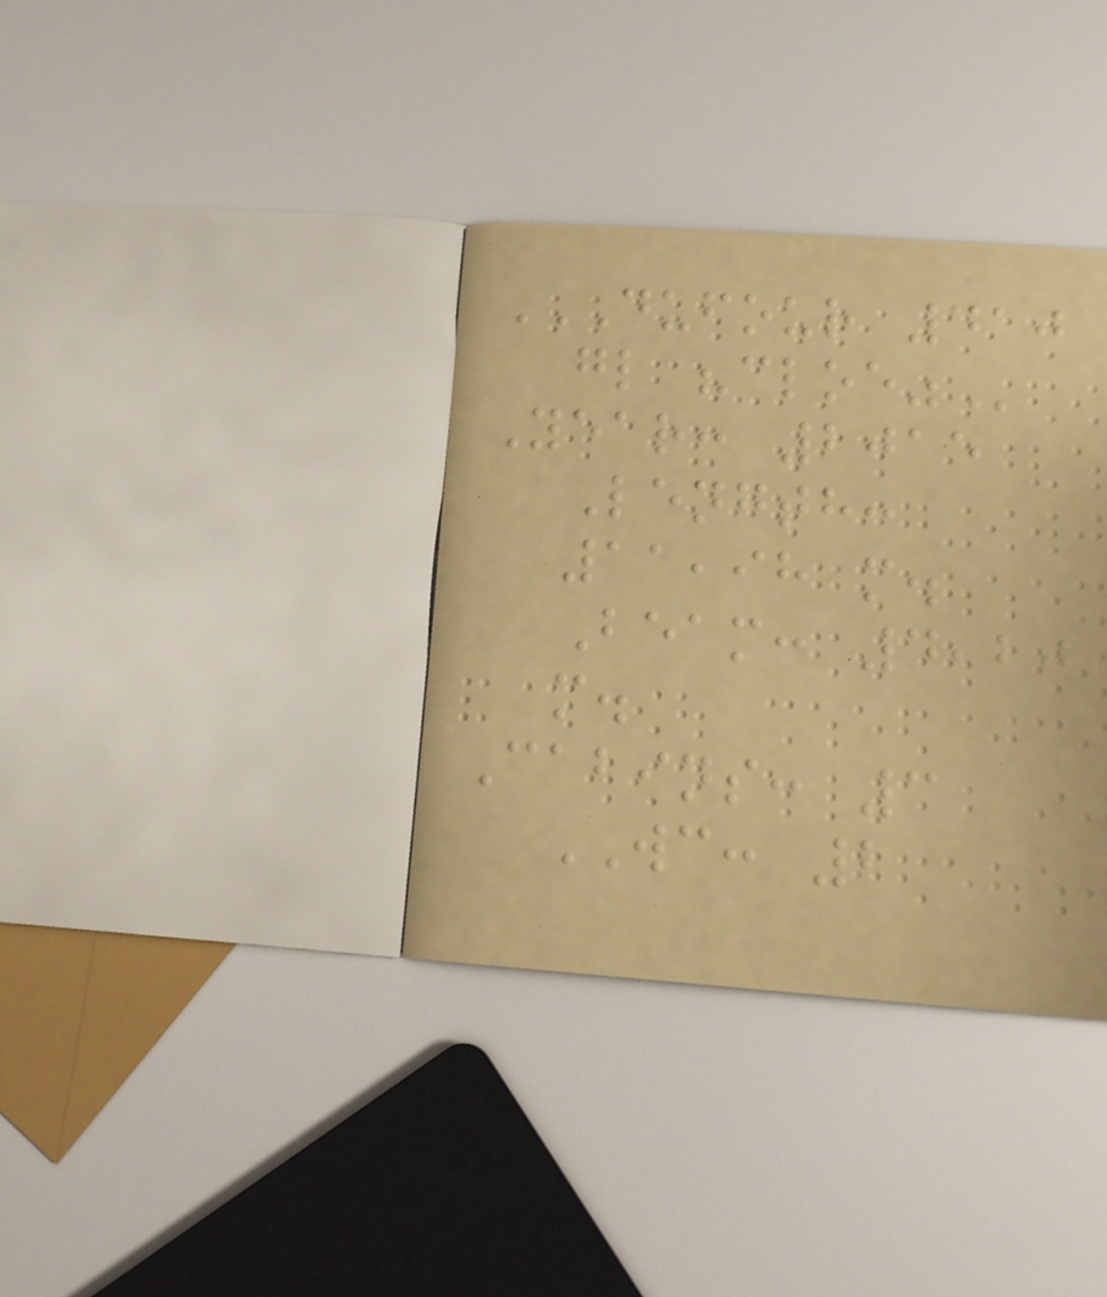DUFOUR 410
GL "CLOE"
Year: 2015
Length:
11,98 m.
Beam: 4,20
m.
Cabins: 3
WC: 2
